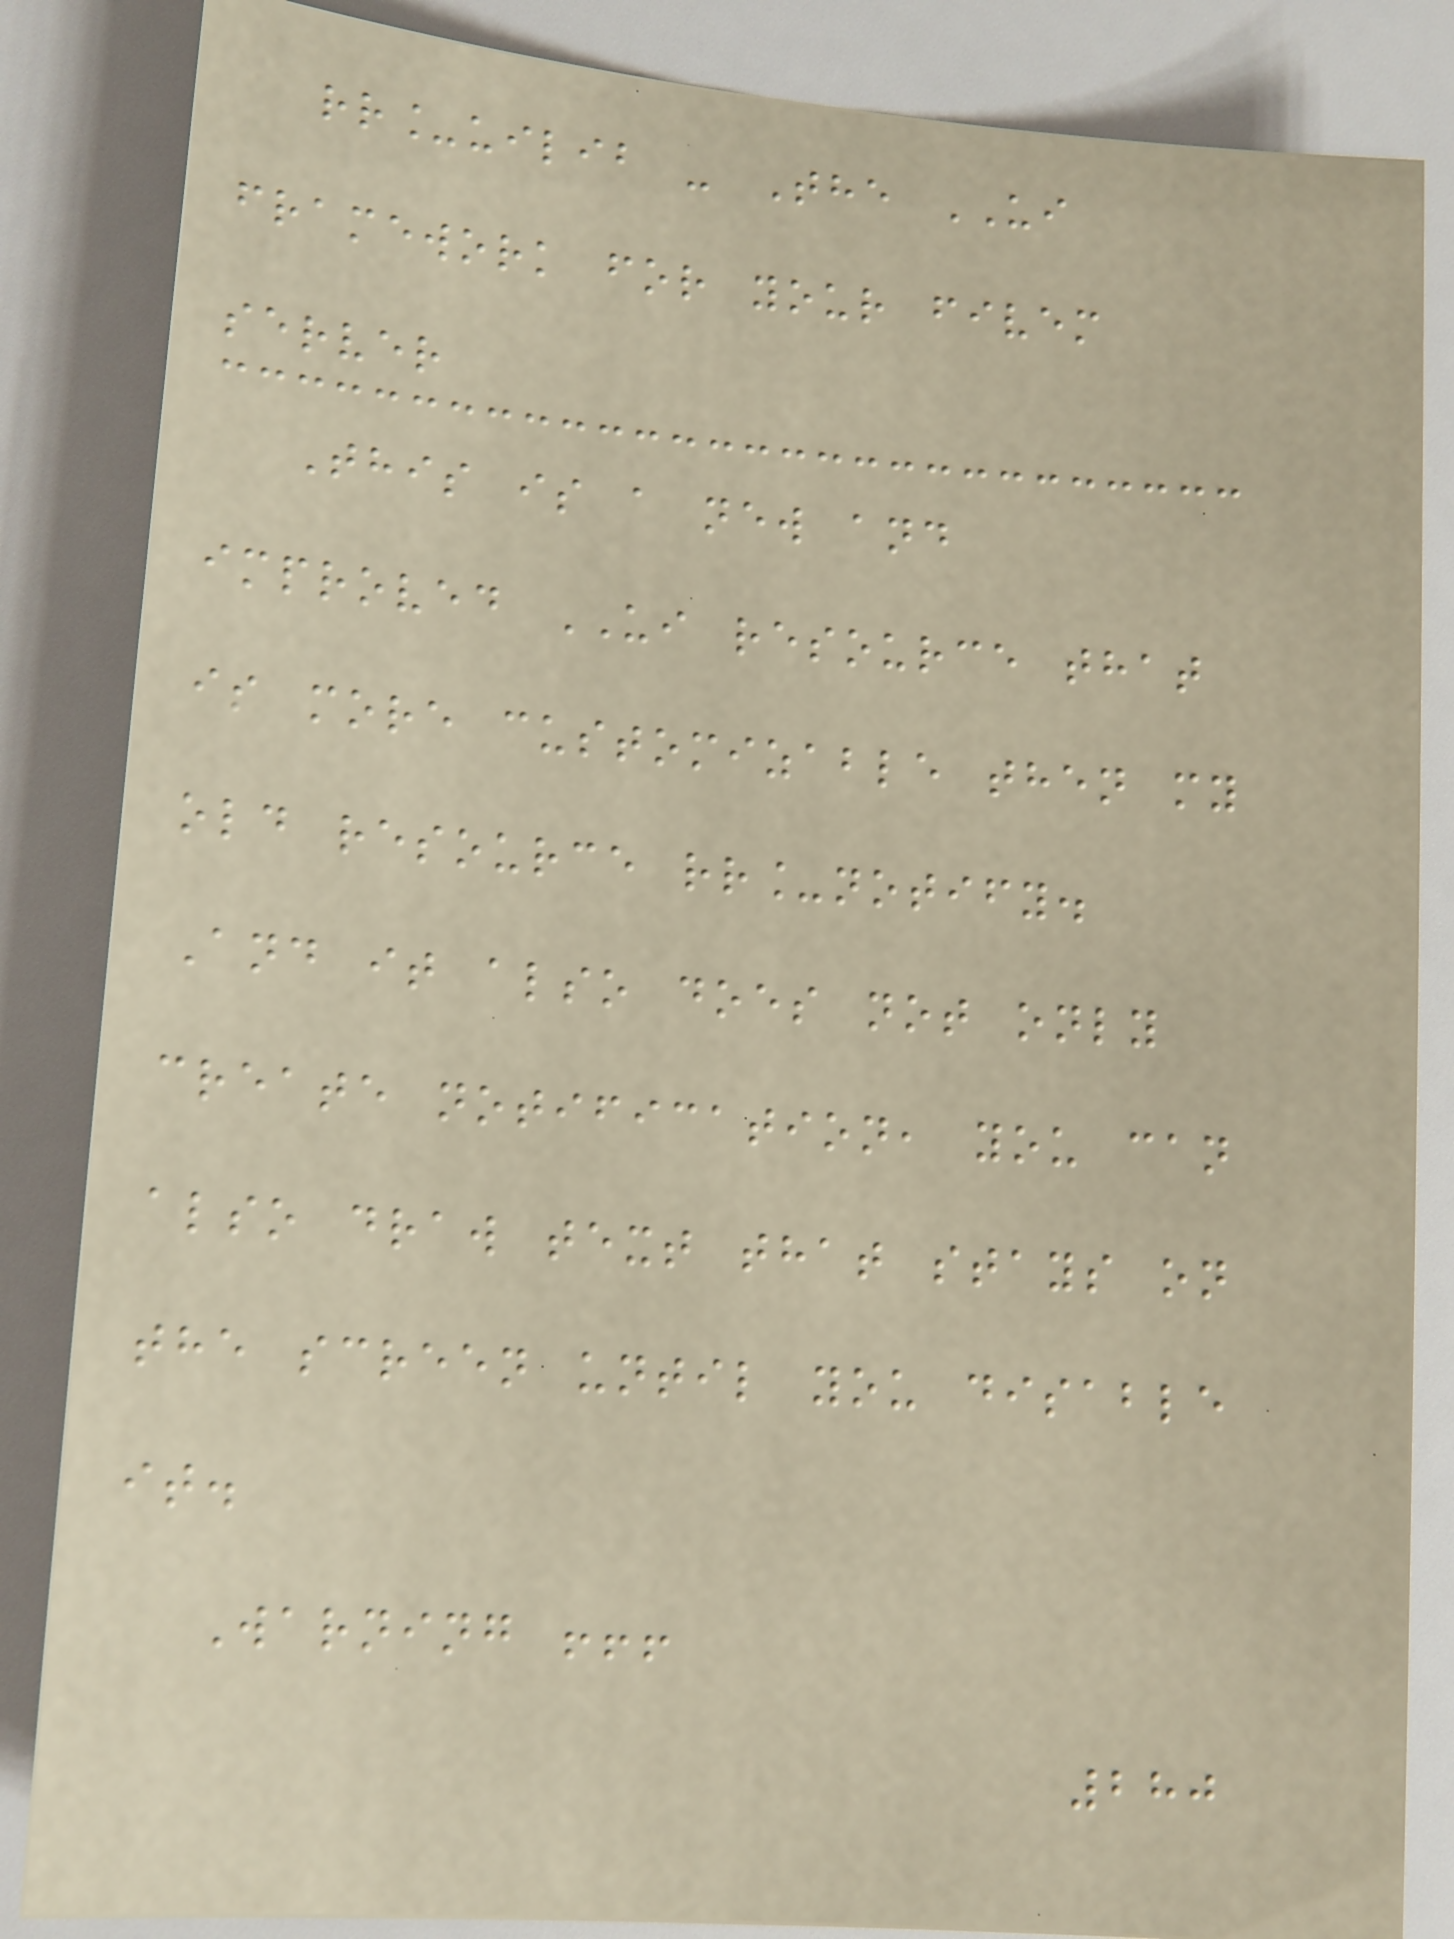rr_uilib - The UI
framework for your fivem
server
This is a new and
improved UI resource that
is more customizable then my
old resource rr_notify.
And it also does not only
create notification, you can
also draw text that stays on
the screen until you disable
it.
Warning !!!
280
